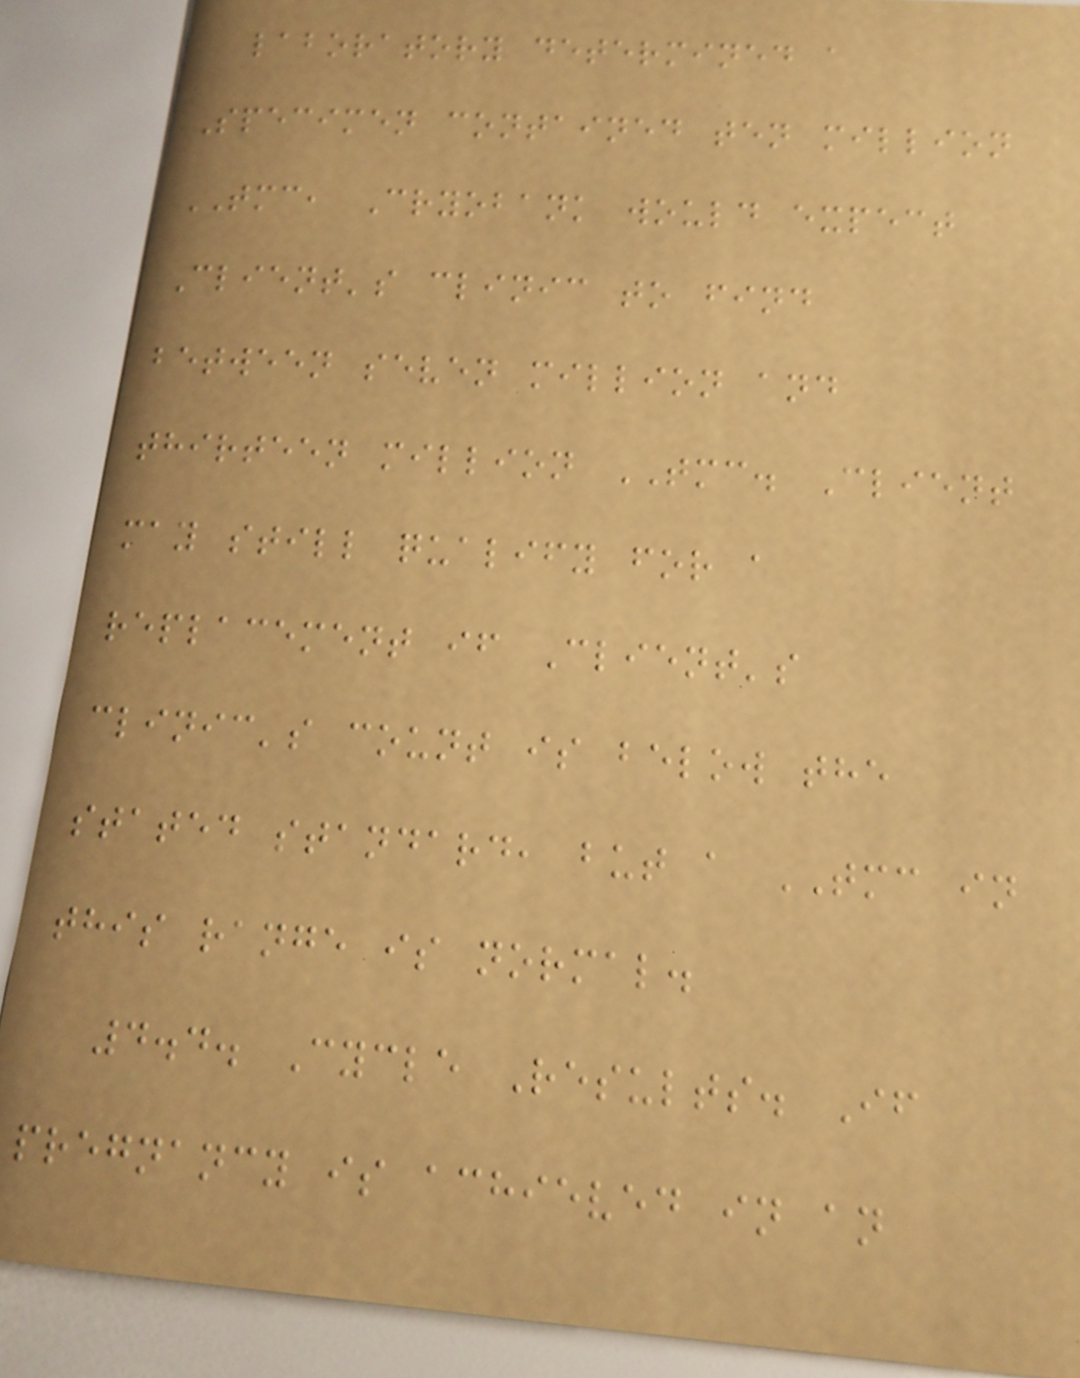laboratory determined a
Specimen contained ten million
TMC, Cryobank would expect
Client's clinic to find
between seven million and
thirteen million TMC. Client
may still qualify for a
replacement if Client's
clinic's count is below the
stated standard, but a TMC in
this range is normal.
4.4. Cycle Results. If
pregnancy is achieved in an
